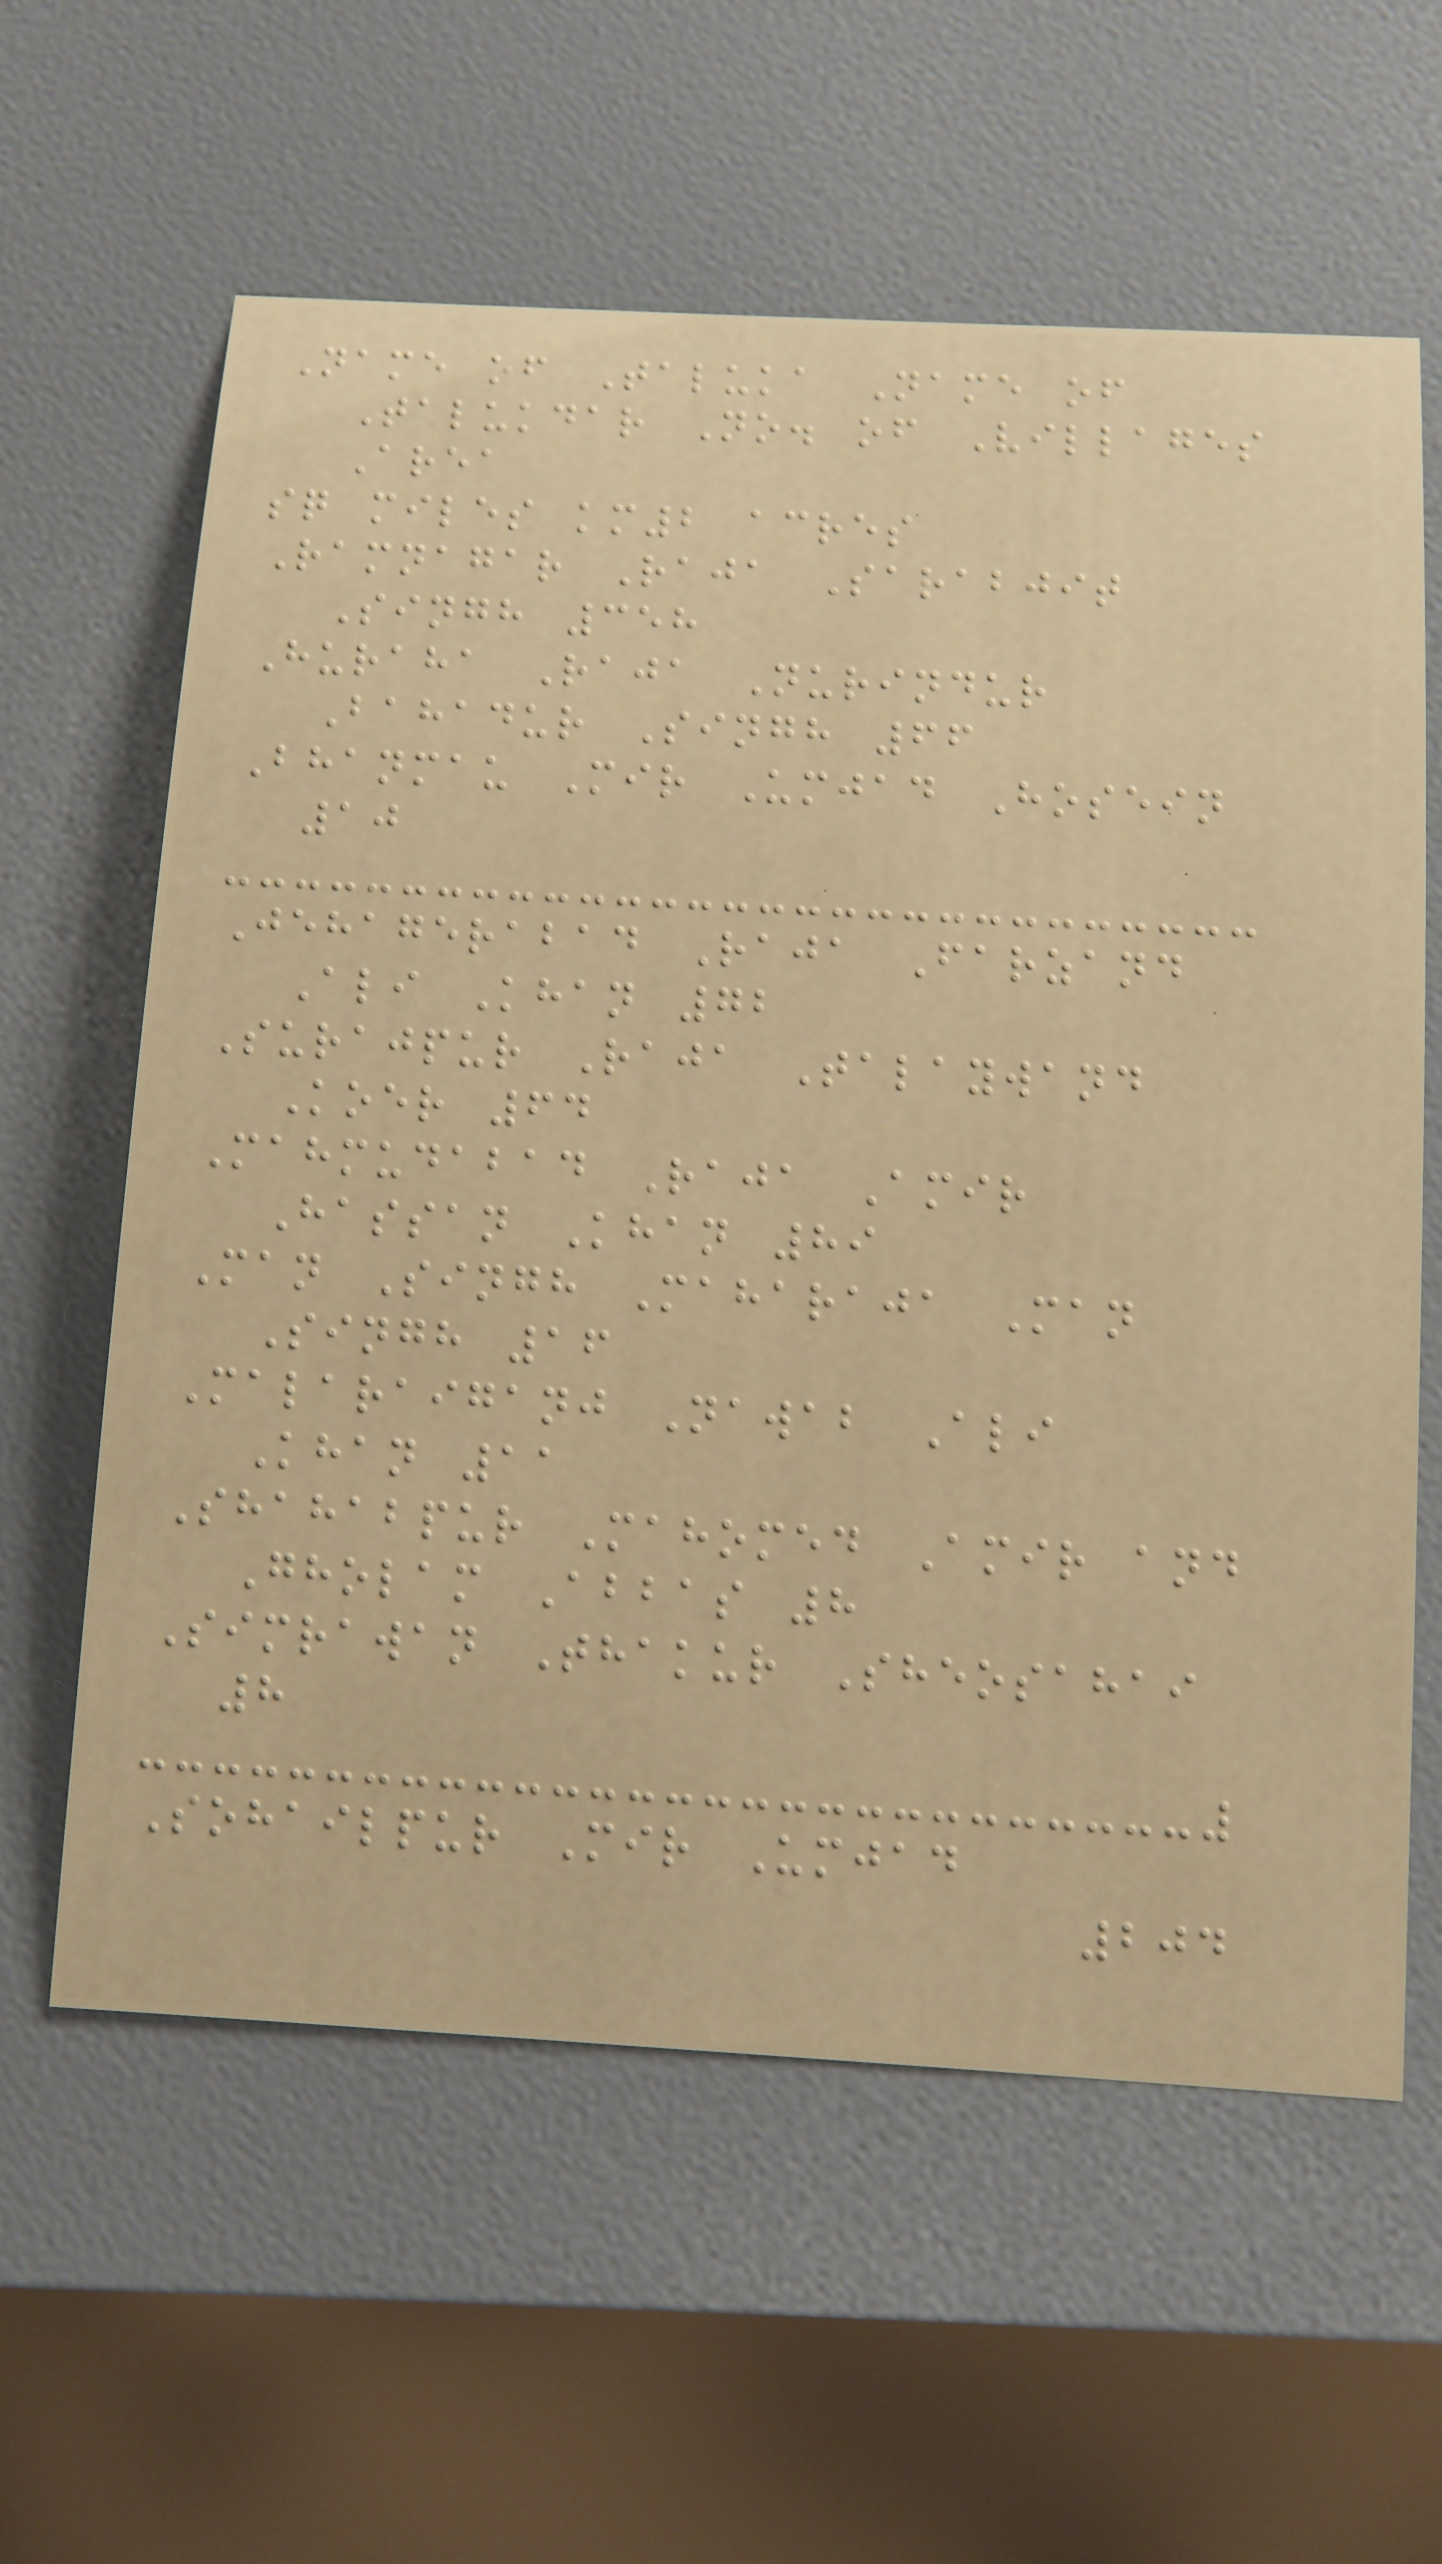Name of Taluka Name of
Talukdar No. of Villages
Area
sq miles km2 acres
Ramnagar Raja Sarabjit
Singh 358
Huraha Raja Nurindur
Bahadur Singh 66
Bhanmau Mir Umjad Hosein
10
Jehagerabad Raja Farzand
Ali Khan 72
Surajpur Raja Talaywand
Koer 64
Mahmudabad Raja Amir
Hassan Khan 89
Man Singh Maharaja Man
Singh 16
Malaraiganj Nawab Ali
Khan 11
Shahabpur Mahomed Amir and
Gholam Abbas 8
Simrawan Thakur Sheosahai
8
Sohailpur Mir Umjad
204
